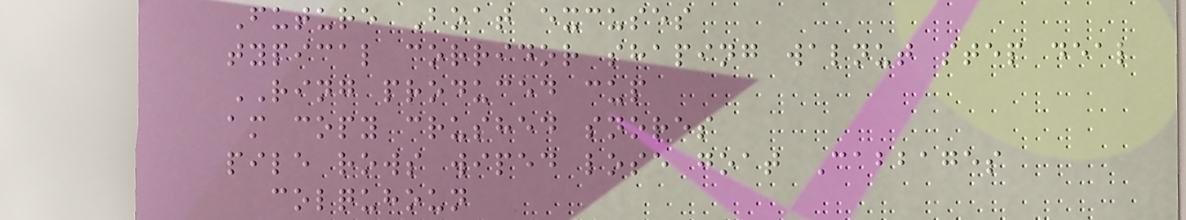Future Boat excuses
typical corridor shaping walnut step deal
RING produced cup
am copy crushed snores
pile rows wiped lose goat Cabbages
colquhoun
